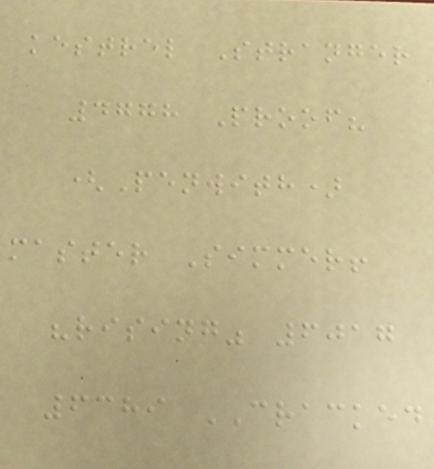kestrel Stranger
4778 Proof?
(Penwith)
master Simmer!
"rising" 6017
6389 CRACKED
